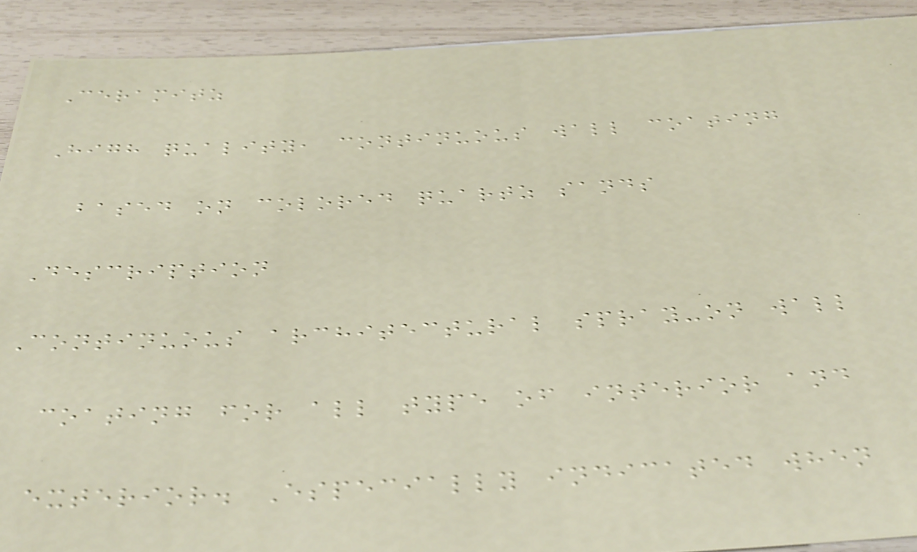Ceramitz
High quality, continuous wall coating
based on colored quartz sands
Description
Continuous architectural spray-on wall
coating for all type of interior and
exterior. Especially indicated when
